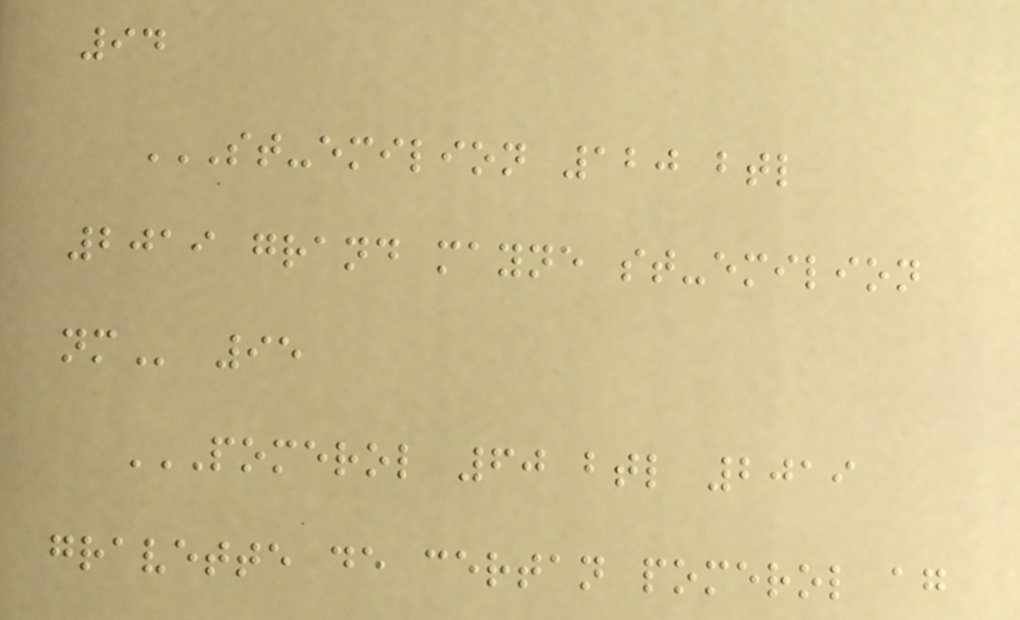94
ST-EMILION 120 BTL
2019 GRAND MAYNE ST-EMILION
NM 95
POMEROL 60 BTL 2019
GRAVETTE DE CERTAN POMEROL AG
